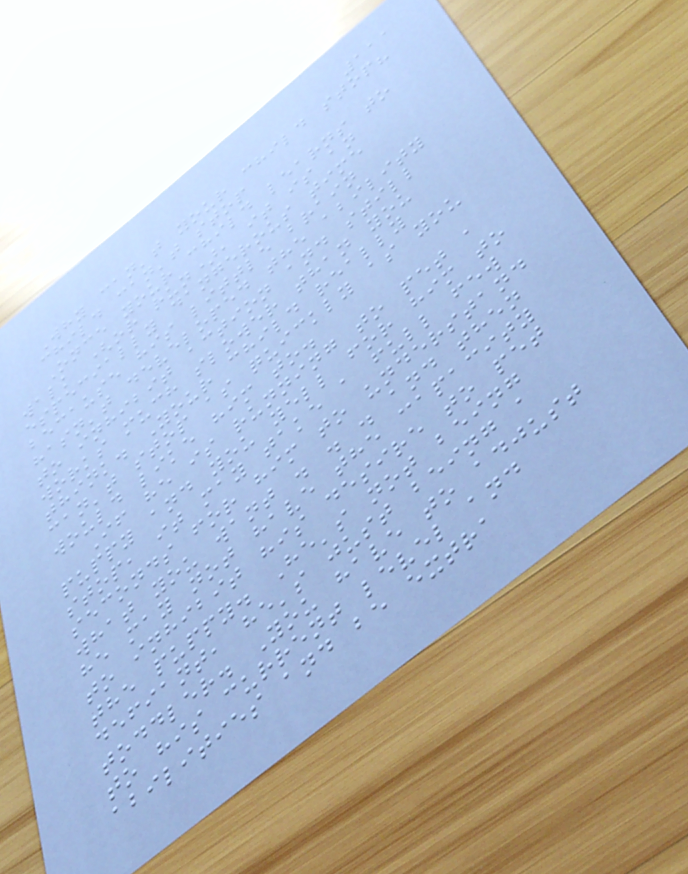111
Why can't your child stop?
child can't stop
Once your child learns to
walk (or run), it is an
especially dangerous time
because his little brain
hasn't developed the ability
to inhibit action and still
works much slower than you
think. Your child really
can't stop as quickly as you
would like him to.
If he is running to pet a
puppy and you yell for him to
stop, it may take a full few
seconds for him to understand
what you want . . . and then
he may not have the capacity
to inhibit his desire to pet
the puppy. He's not being
defiant, he's just being a
toddler. You have to adjust
to his current level and
abilities and be extra
